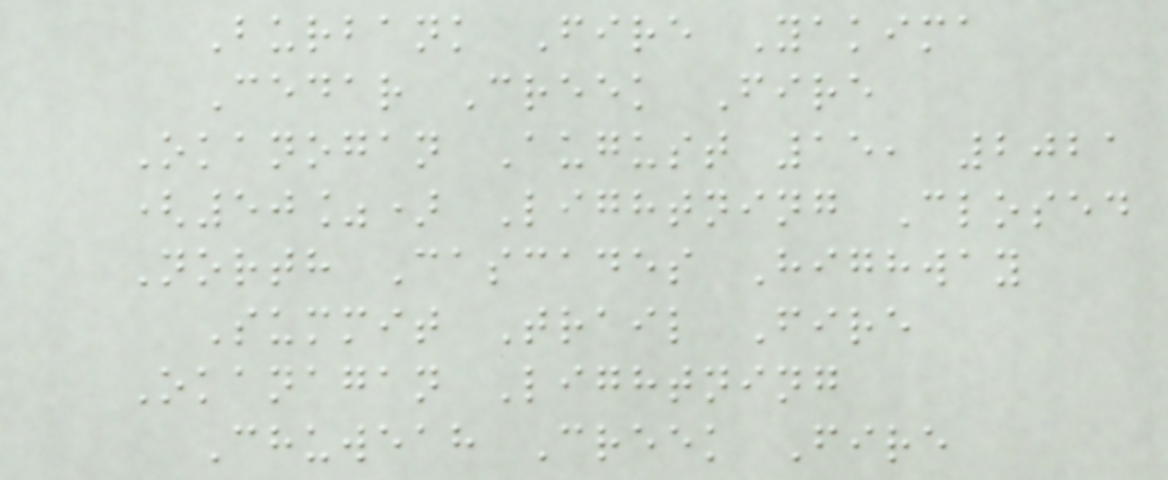Burbank Fire Yakima
Cedar Creek Fire
Okanogan August 15, 2021
(50%) Lightning Closed
North Cascades Highway
Summit Trail Fire
Okanagan Lightning
Chuweah Creek Fire
